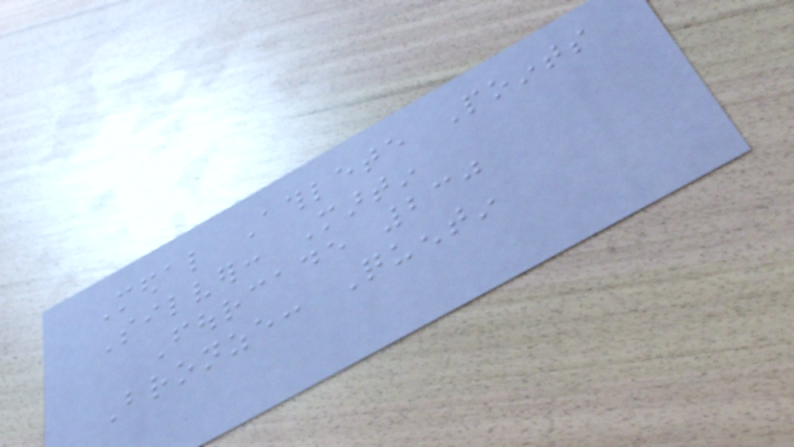Medal Athlete Points
Silver: Martin
Fourcade 230
Bronze: Quentin
